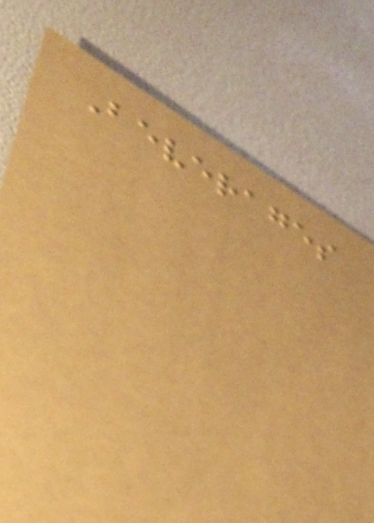Beverages
